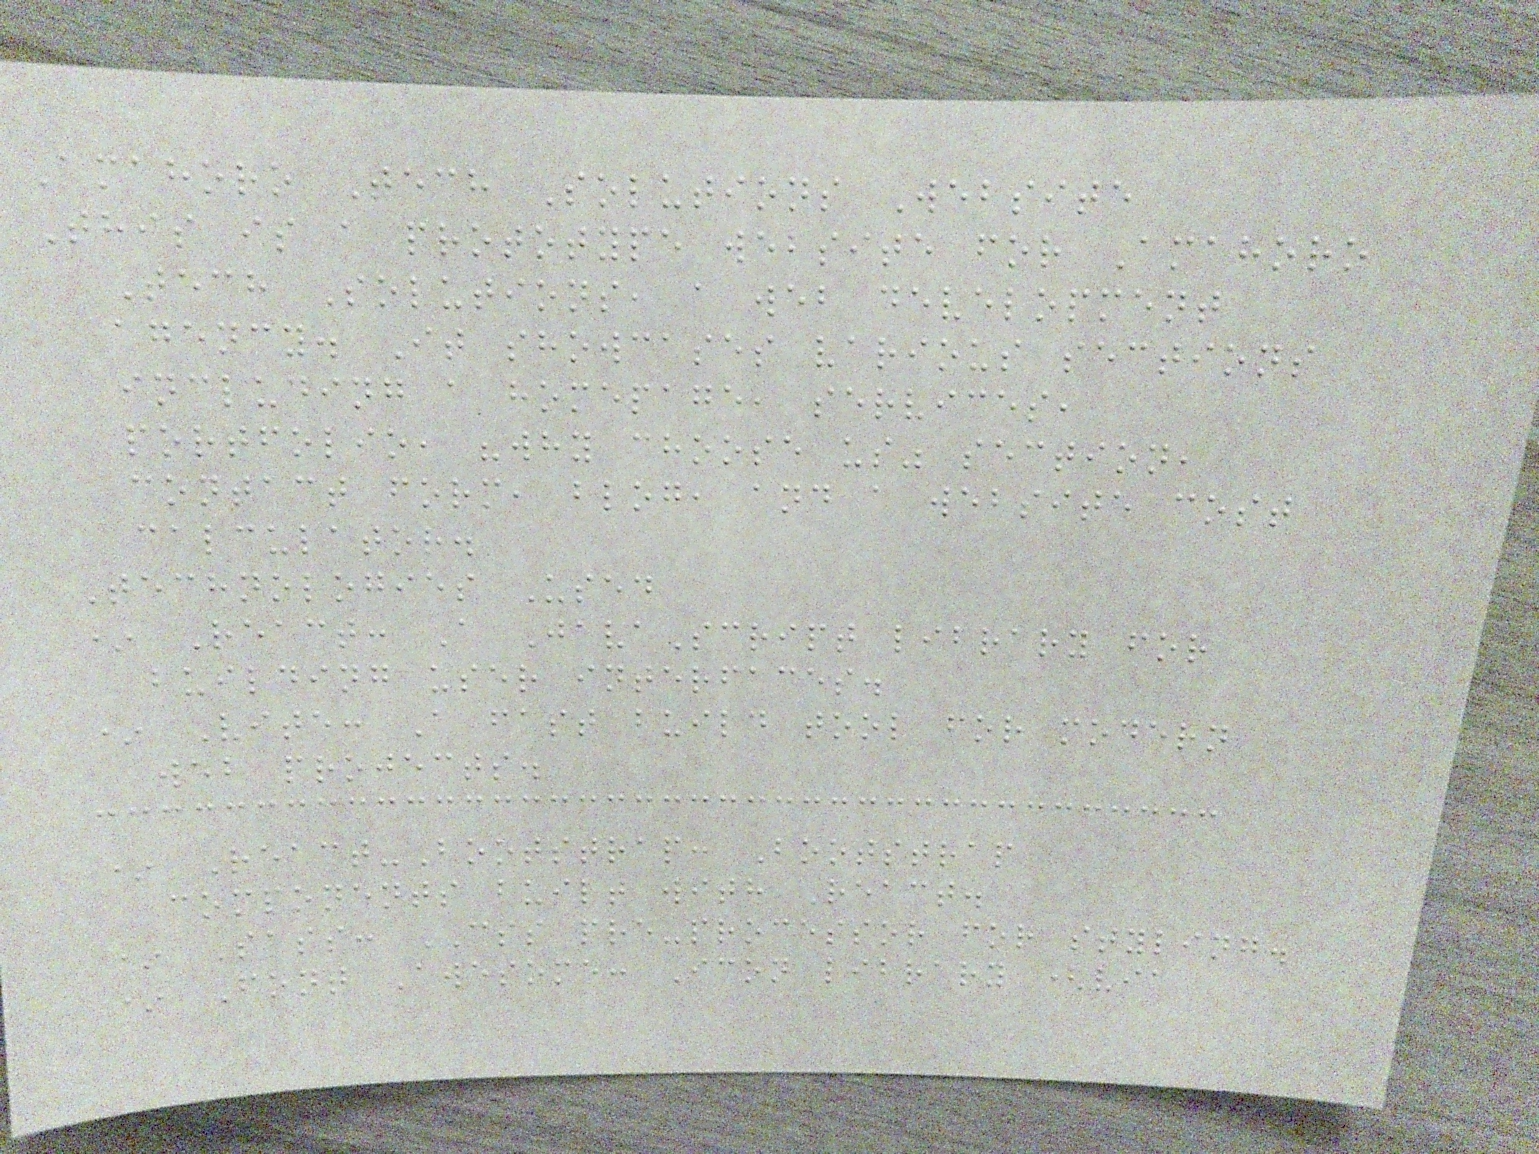Amahoro Tech Solutions Website
This is a prototype website for Amahoro
Tech Solutions, a web development
agency. It showcases various sections
including a homepage, services,
portfolio, "why choose us" section,
contact form, blog, and a website cost
calculator.
Technologies Used
* React: A JavaScript library for
building user interfaces.
* Vite: A fast build tool for modern
web projects.
* React-Bootstrap: Bootstrap
components built with React.
* Sass: CSS pre-processor for styling.
* Font Awesome: Icon library (via
